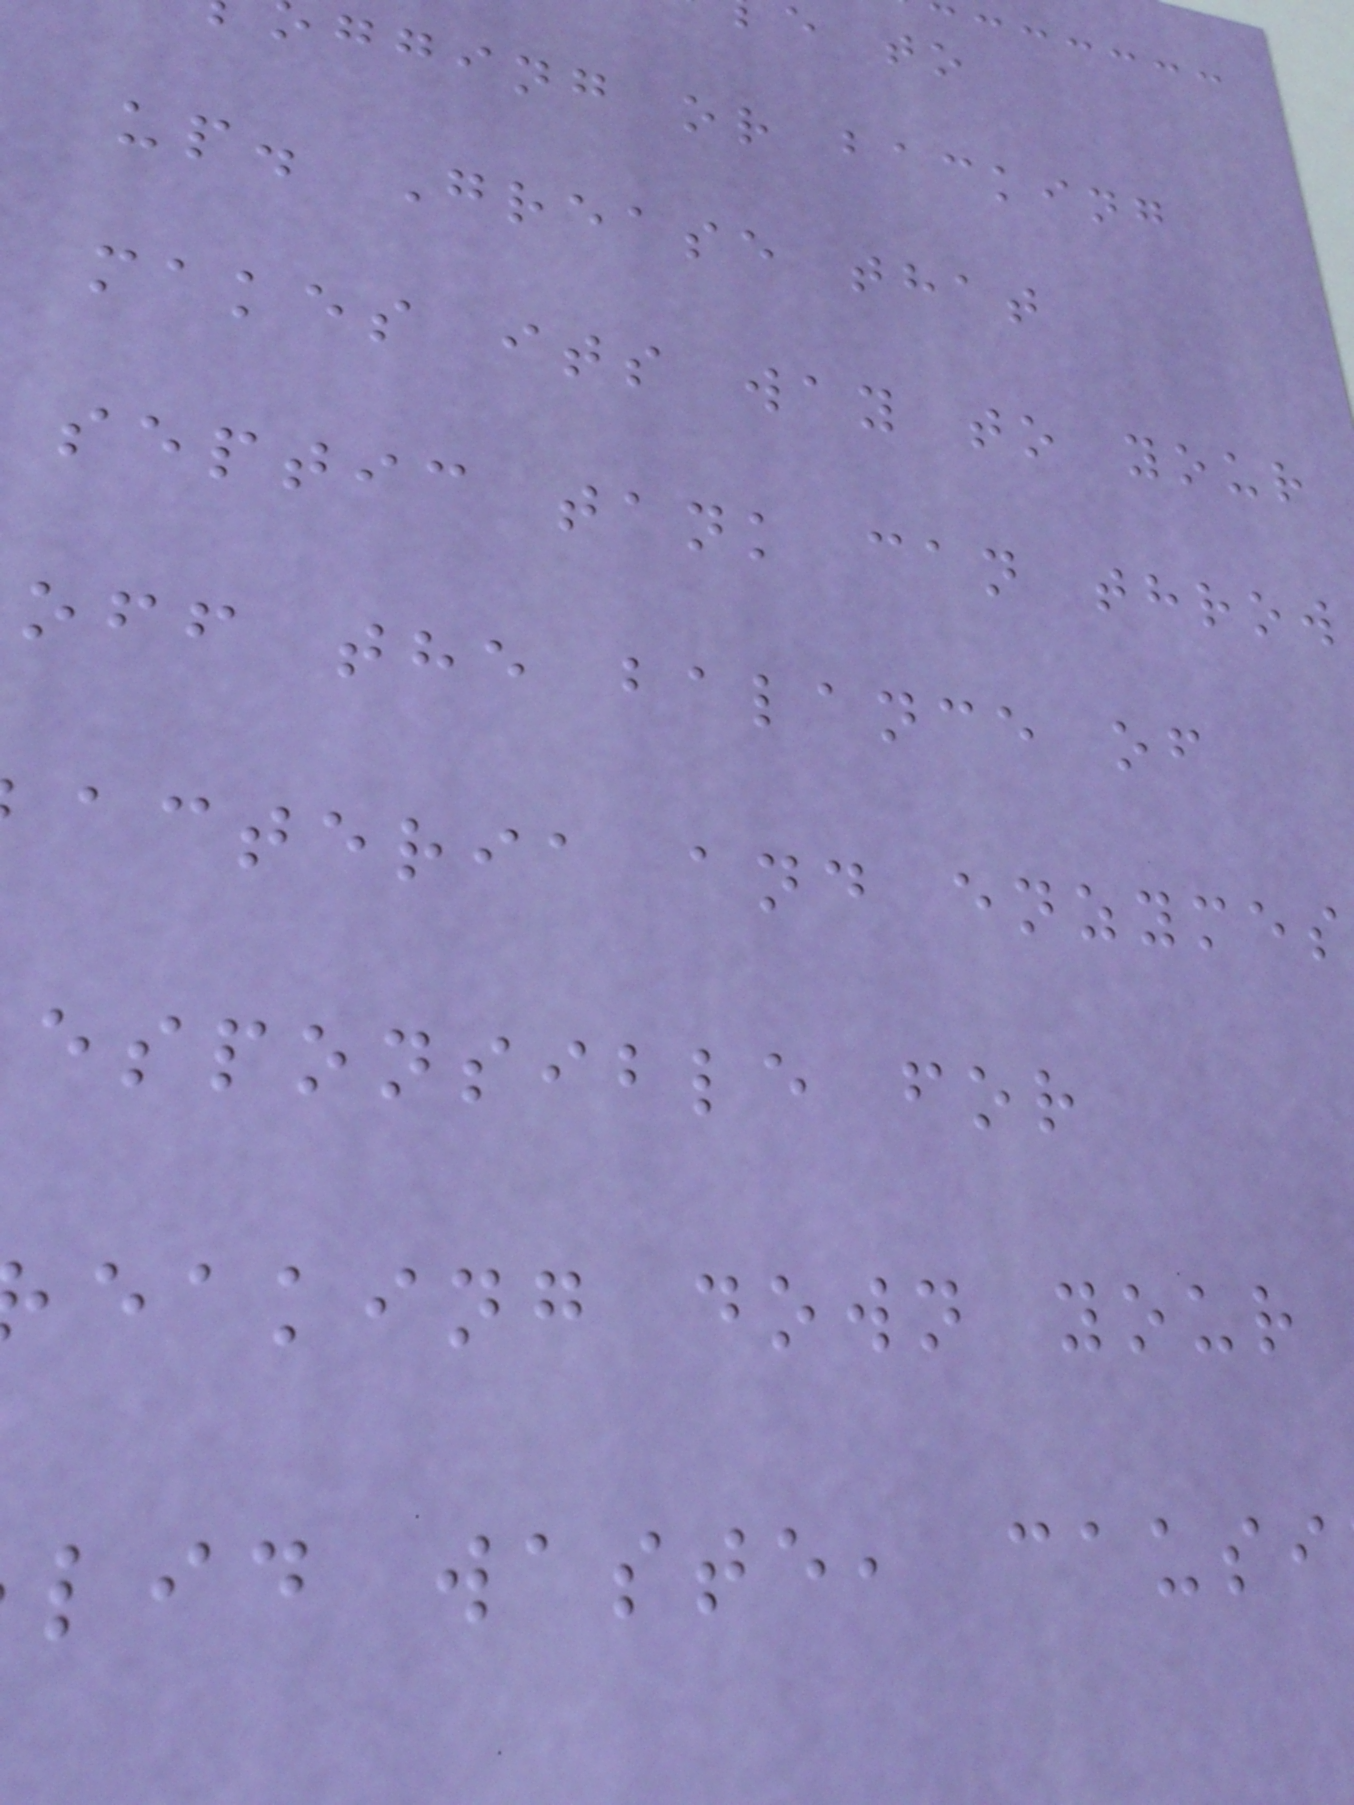e to
gging or backing
up. Grease that
makes its way to your
septic tank can throw
off the balance of
acteria and enzymes
esponsible for
eaking down your
lid waste, causi
